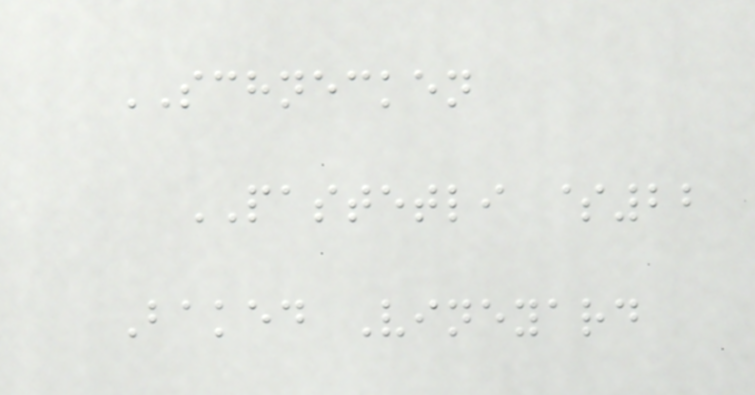SCHNECKEN
PASTETLI $22
Baked Vineyard
